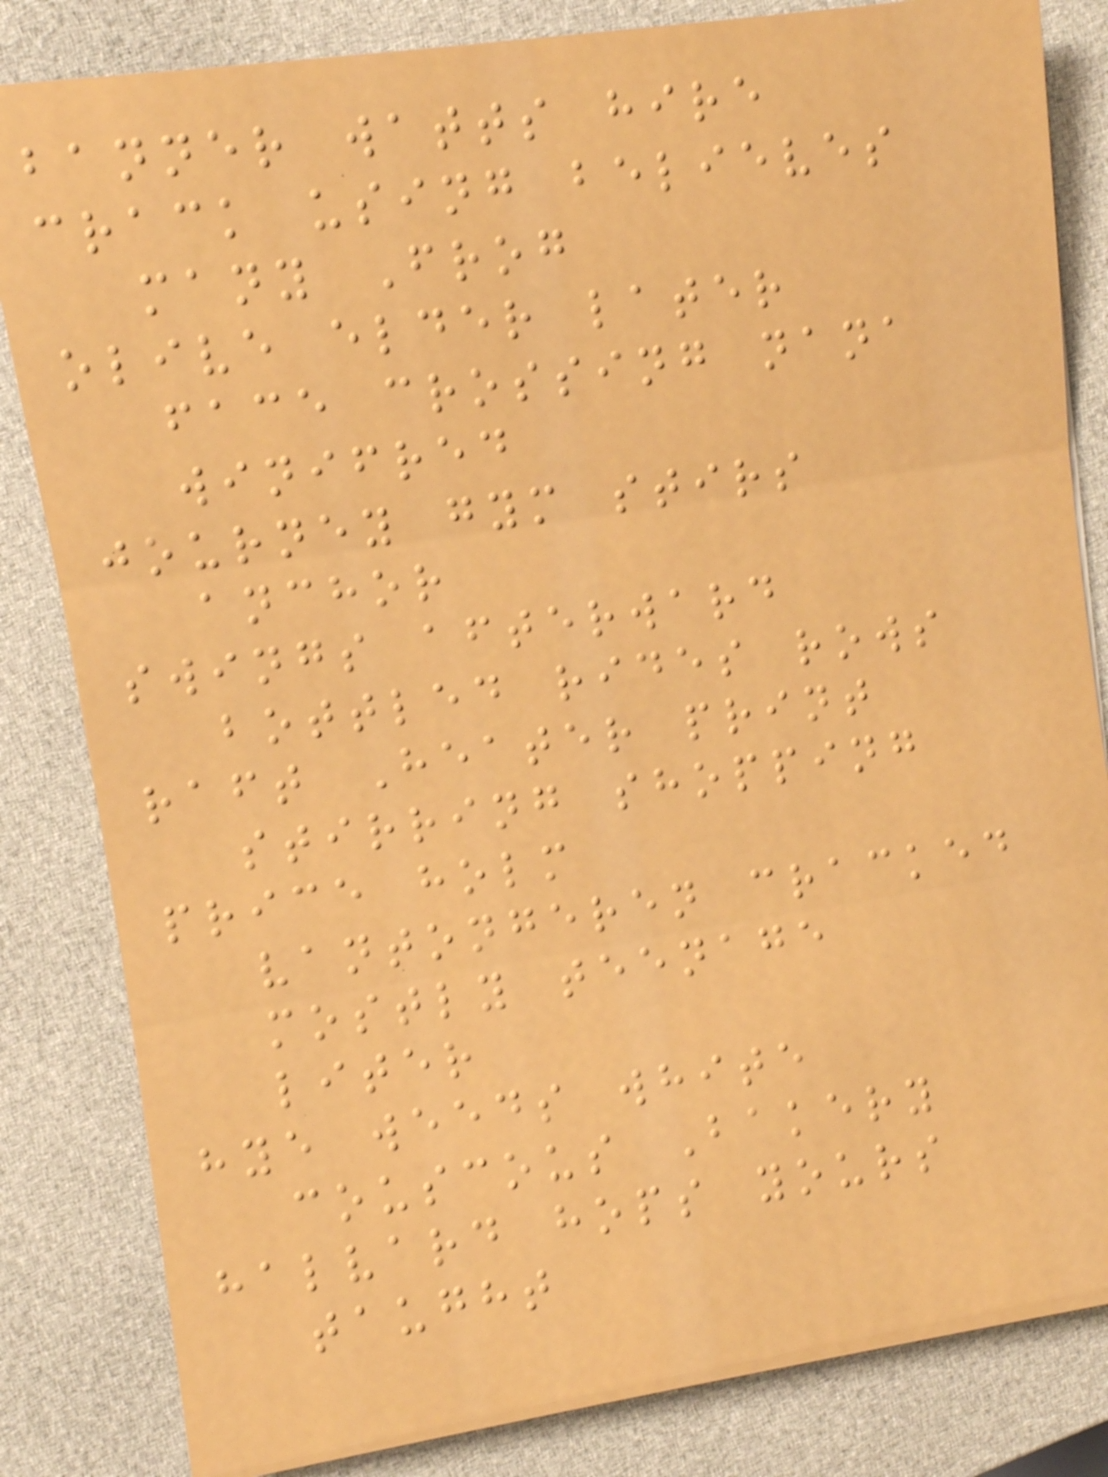banner watts hire
crack using believes
many Frog
olive elder later
face crossing nana
winifred
journey gym stirs
anchor
swings afterward
bottled rides rows
raft Heater print
stirring shopping
price holm
vantongeren cracked
mostly teenage
liter
hye weeds white
couscous Bakery
halvard hops yours
taught
